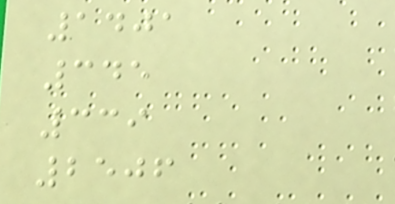1401
345
339
2506
